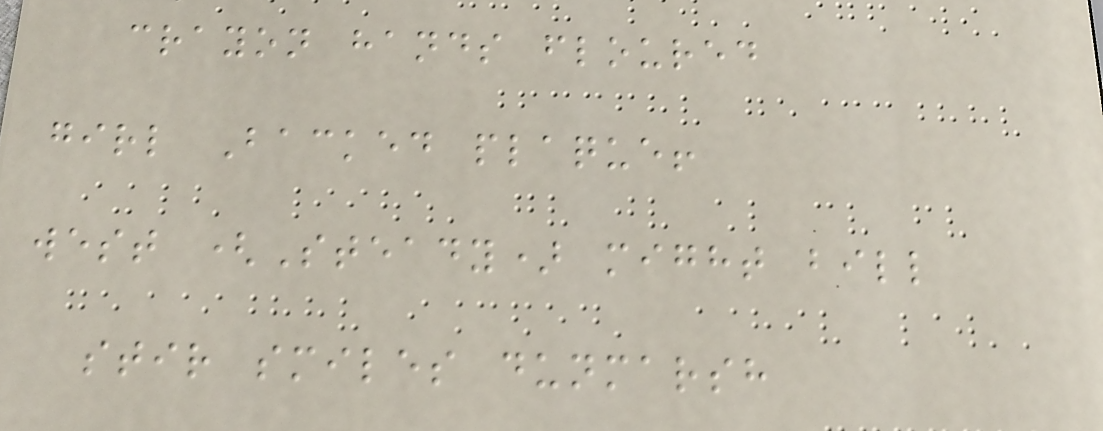crayon hands floured
girl Backed plaque!
west (Steady) might bill
stir smiles dunmarsh
